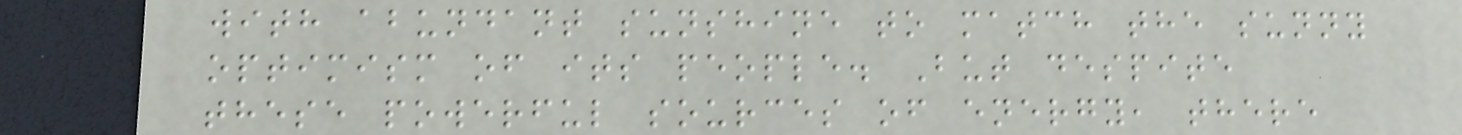with abundant sunshine to match the sunny
optimism of its people. But despite
these powerful sources of energy, there
